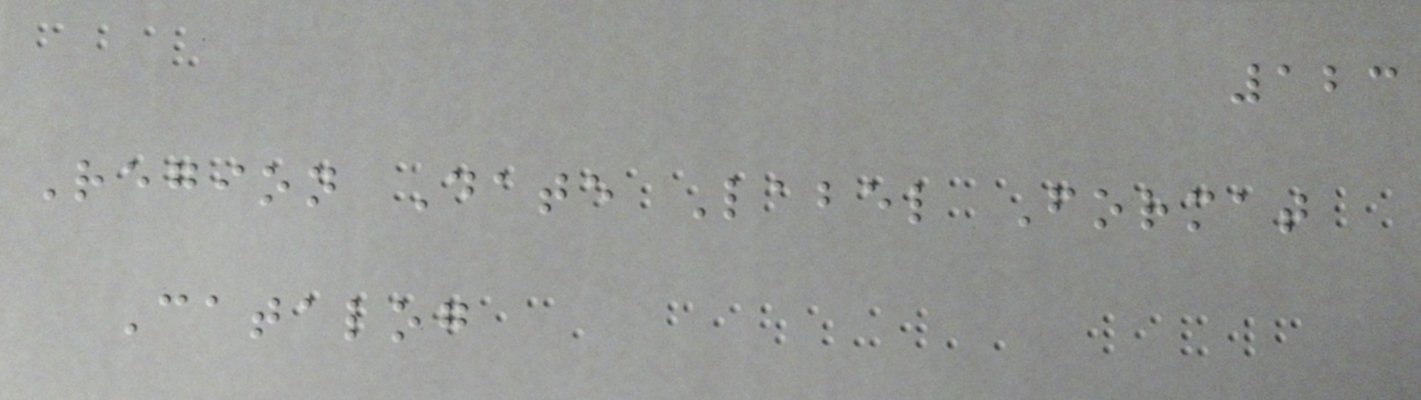123
Region Date Label Format
Catalog
